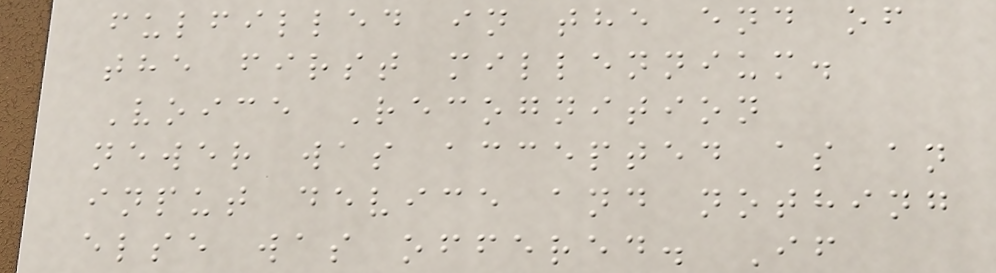fulfilled in the end of
the first millennium.
Voice Recognition
newer was accepted as an
input device and nothing
else was offered. If
